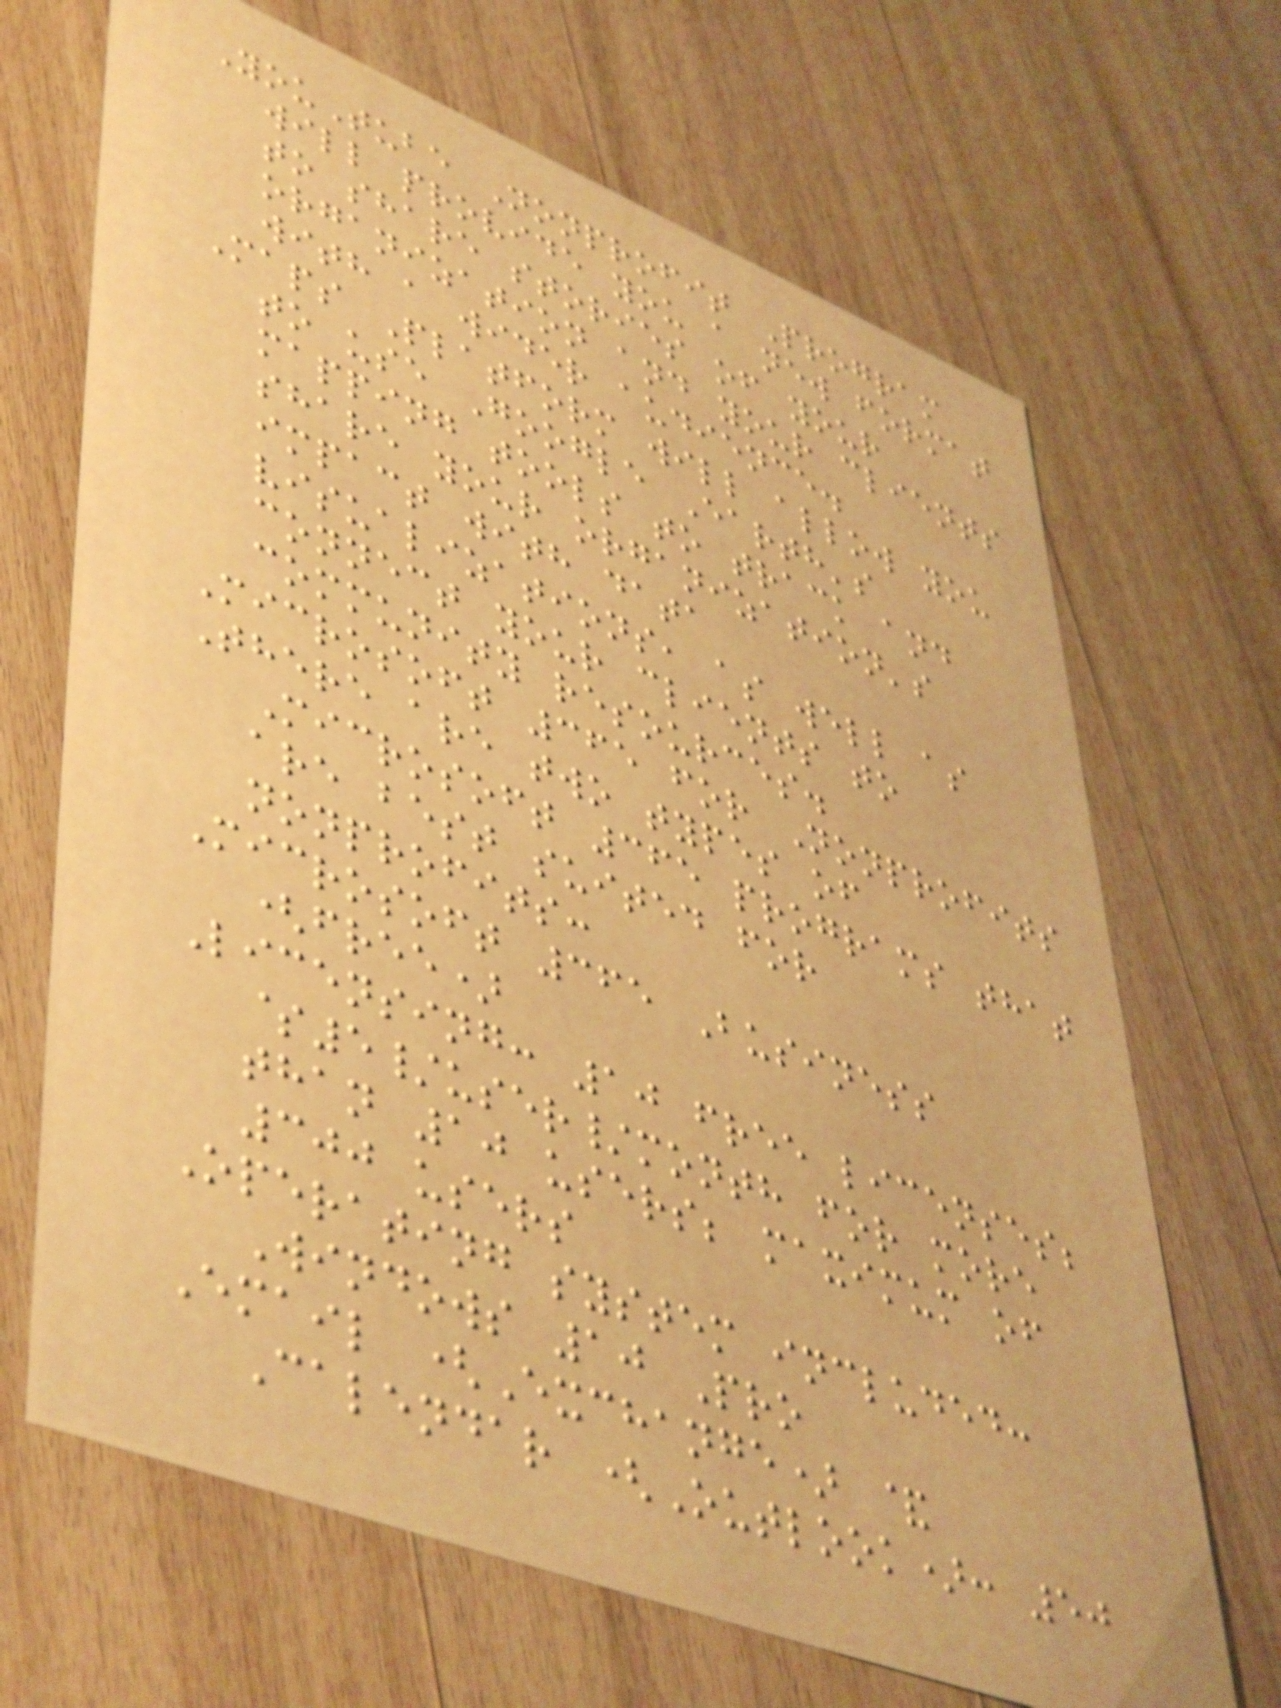YouTube Nonprofit Program
will provide you a new format
to share stories of your
organization and your clients
with a wider audience.
Maps Platform will allow you
to use Google Earth's
mapping tools to track and
share your organization's
impact with data
visualizations, as well as
connect your clients to
community resources.
Microsoft 365 for Nonprofits
There are two types of
Microsoft 365 programs that
are best suited for
nonprofits:
Microsoft 365 Business
(free)
Licensing: 10 free licenses;
$5/user/month for more
than 10 users; maximum of
300 users
Operating system included:
Windows 10 Pro
Email (Exchange) &
Calendar (Outlook): 50
